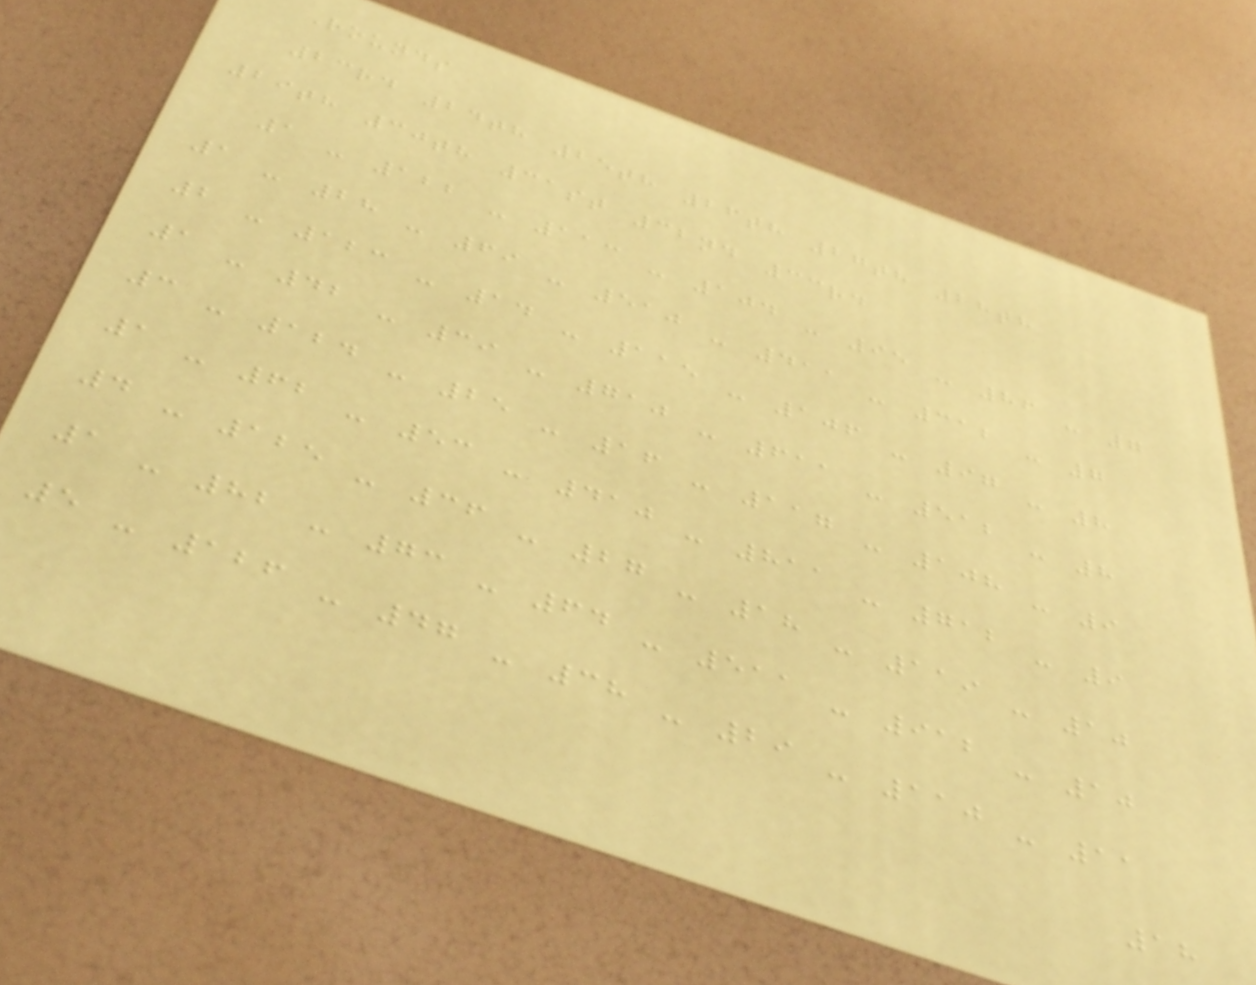Rounds
23rd 24th 25th 26th 27th 28th
29th 30th 31st 32nd 33rd
1 - 122 - 113 - 104 - 95 - 86 - 7
1 - 28 - 69 - 510 - 411 - 312 - 7
2 - 123 - 14 - 115 - 106 - 97 - 8
1 - 42 - 39 - 710 - 611 - 512 - 8
3 - 124 - 25 - 16 - 117 - 108 - 9
1 - 62 - 53 - 410 - 811 - 712 - 9
4 - 125 - 36 - 27 - 18 - 119 - 10
1 - 82 - 73 - 64 - 511 - 912 - 10
5 - 126 - 47 - 38 - 29 - 110 - 11
18
